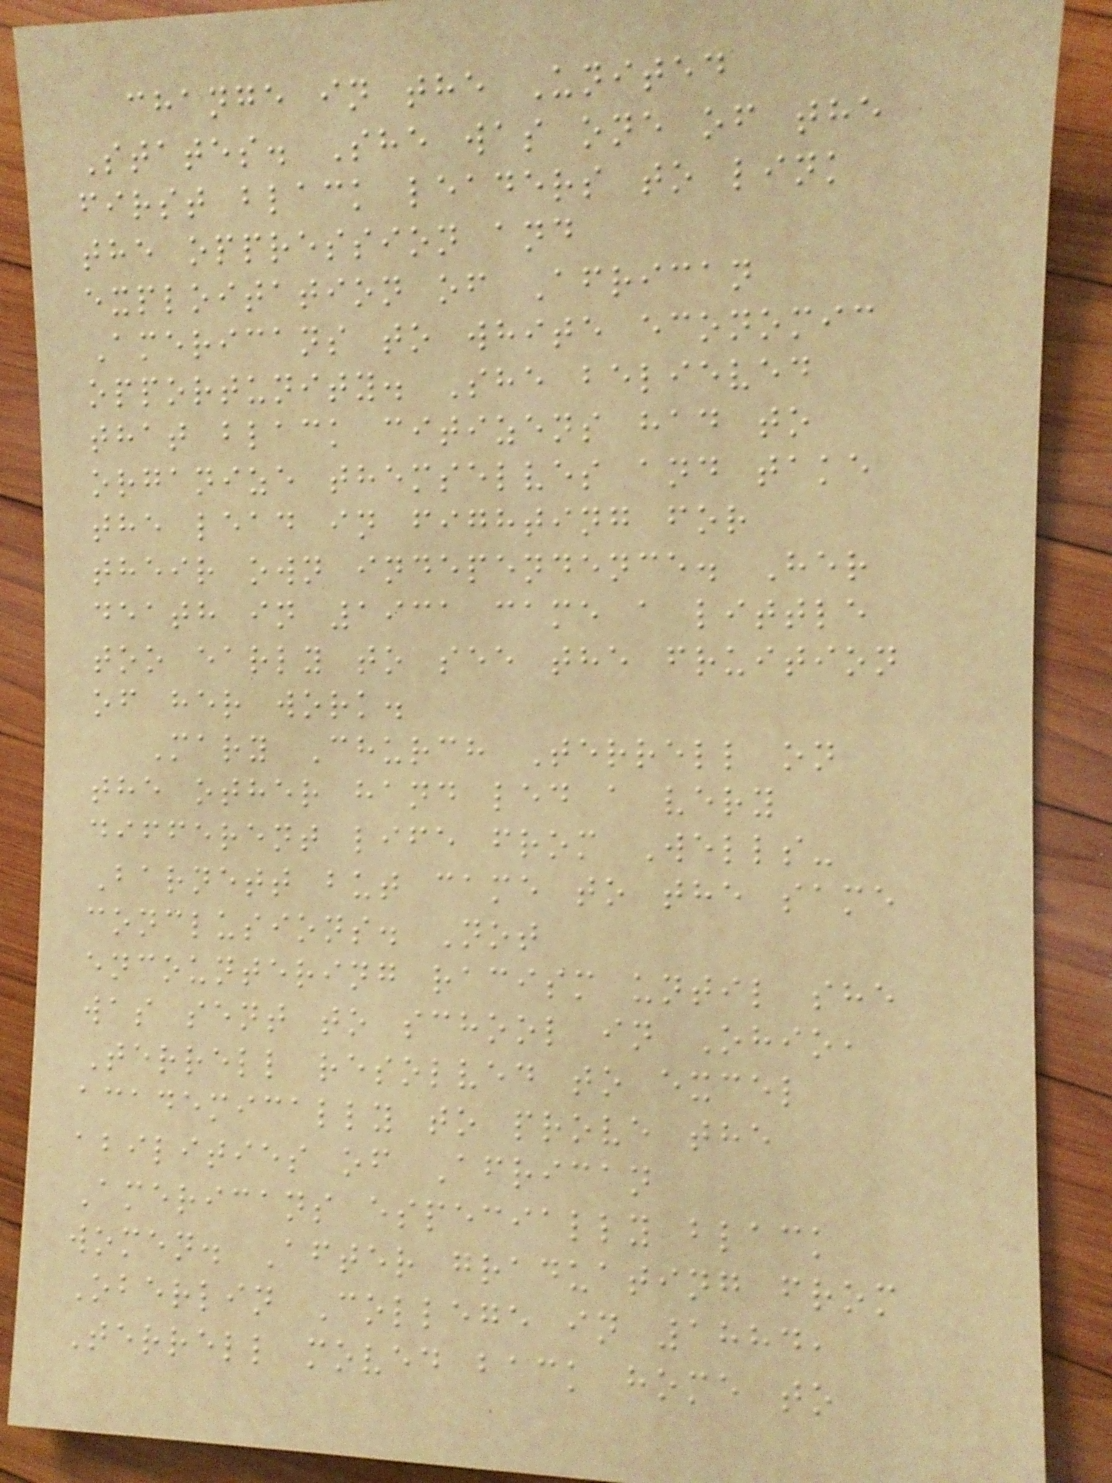change in the United
States. She was one of the
first black leaders to link
the oppression and
exploitation of African
Americans to white economic
opportunity. She believed
that black citizens had to
organize themselves and take
the lead in fighting for
their own independence. Her
death in 1931 came a little
too early to see the fruition
of her work.
Mary Church Terrell on
the other hand led a very
different life from Wells-
Barnett but came to the same
conclusions. Not
encountering racism until she
was sent to school in Ohio,
Terrell resolved to excel
academically to prove the
abilities of African
Americans especially black
women. After graduating from
Oberlin College in 1884,
Terrell moved back home to
